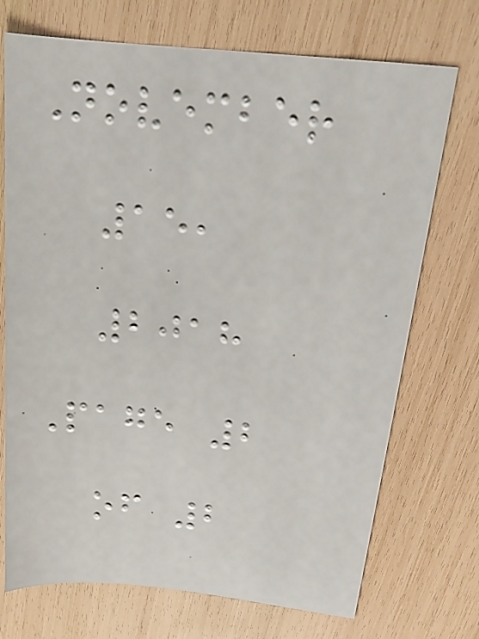November
15,
2018
Page 2
of 2
